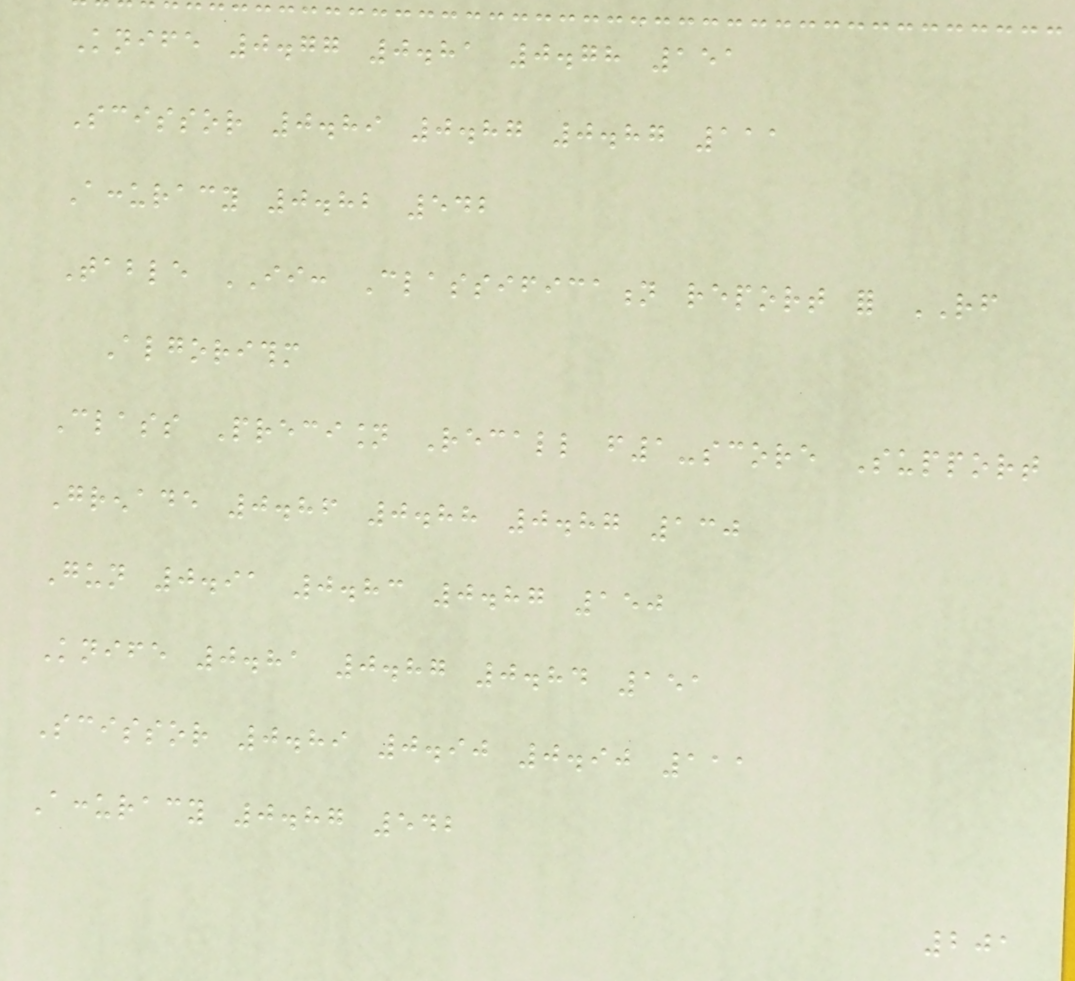Knife 0.77 0.81 0.78 151
Scissor 0.89 0.87 0.87 111
Accuracy 0.82 542
Table II: Classification report for RF
Algorithm
Class Precision Recall f1-score Support
Grenade 0.86 0.88 0.87 130
Gun 0.91 0.83 0.87 150
Knife 0.81 0.87 0.84 151
Scissor 0.89 0.90 0.90 111
Accuracy 0.87 542
201
